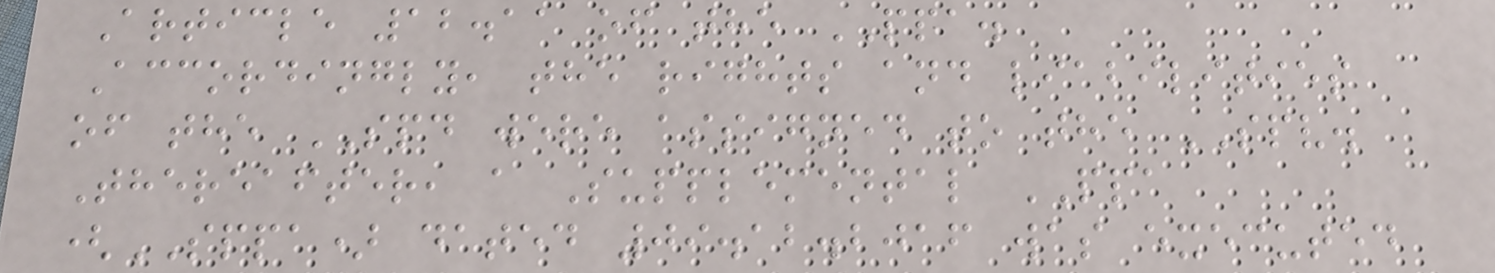Article 12.11 of the PPA.
Accordingly, the rights and liabilities
of the SPD were assigned to the SPV.
Thereafter, a Supplemental PPA
(SPPA) dated 09.12.2016 was executed
